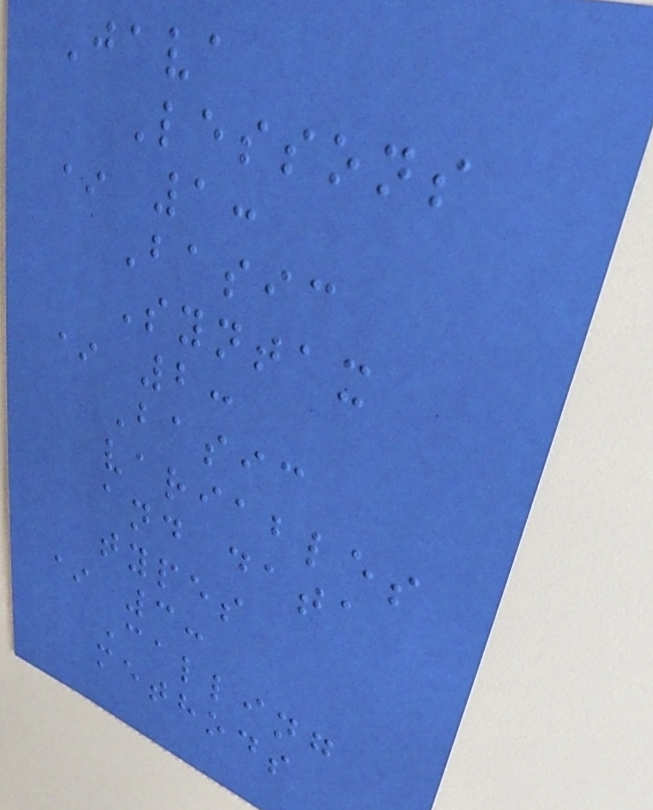Java
Lessons
* 1:
Basic
Syntax
* 2:
Basic
variables
and data
types
* 3:
Calling
methods
